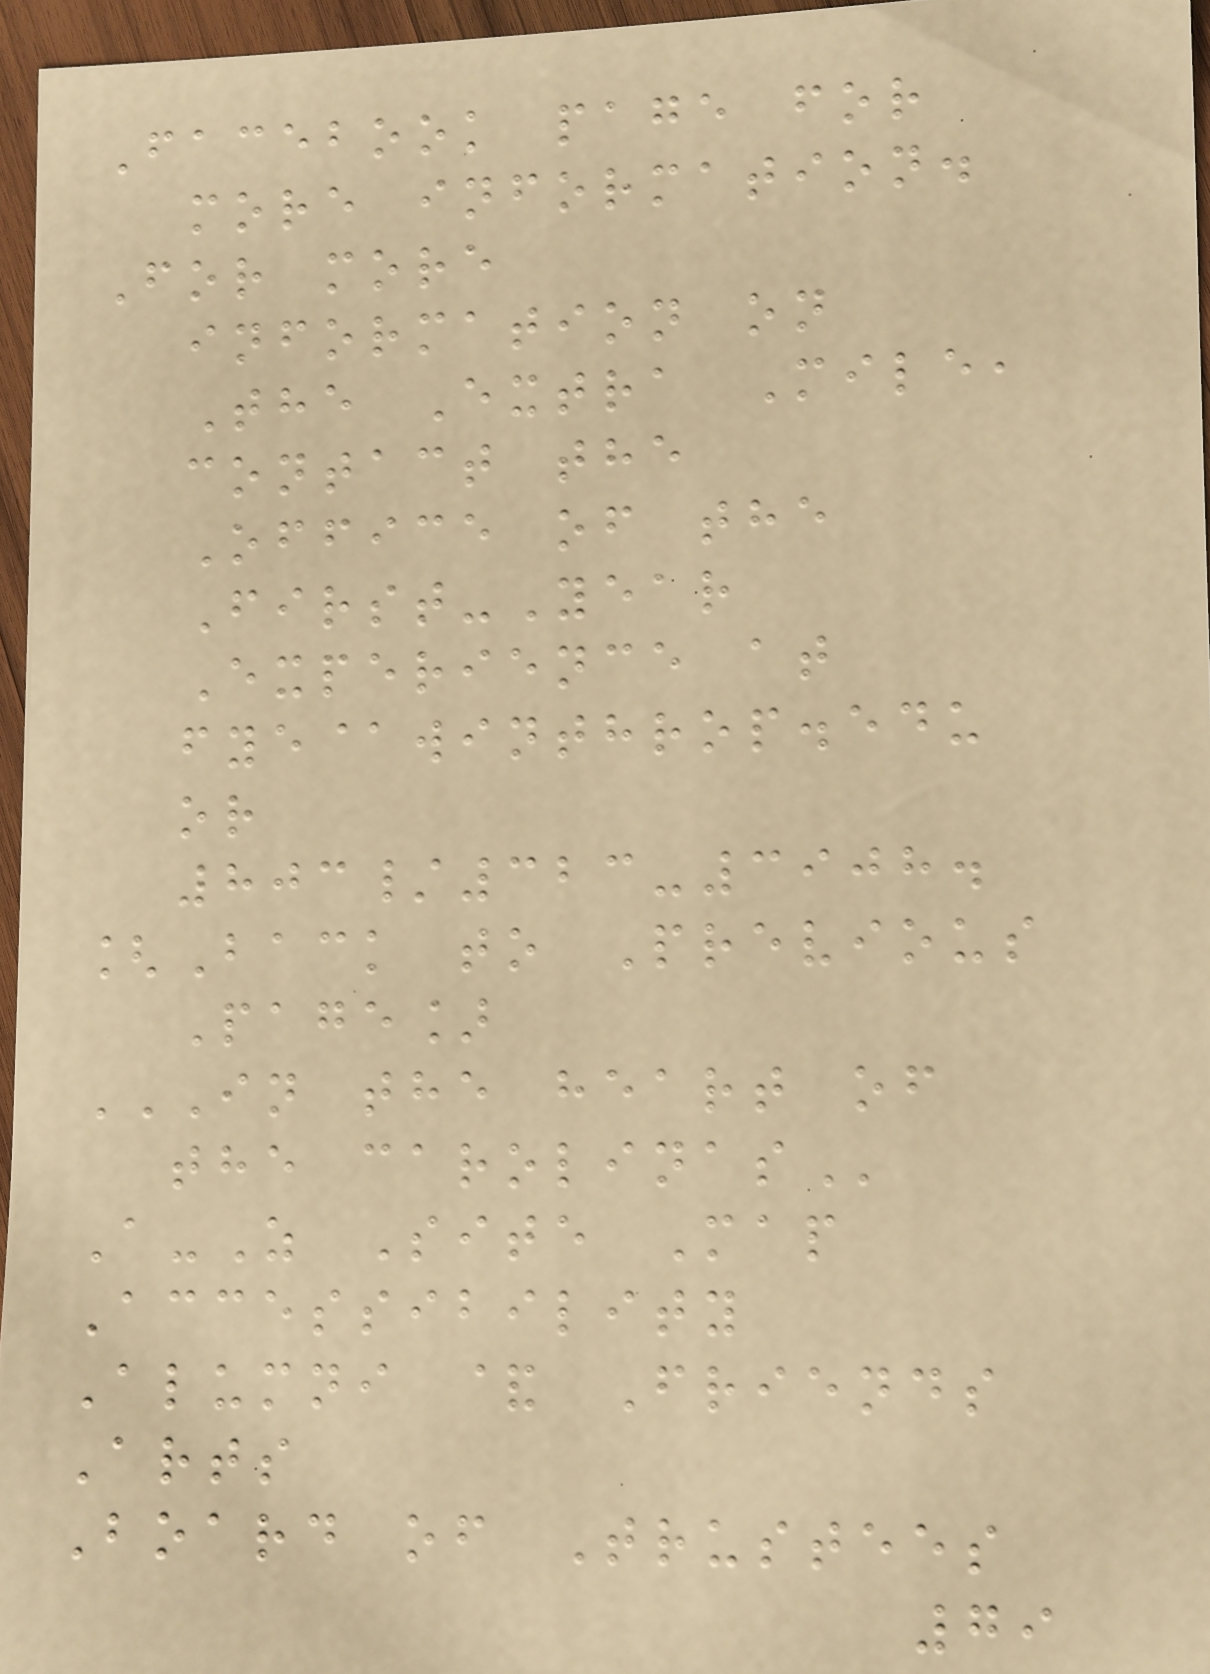Facebook page for
more information.
For more
information on
The Extra Mile,
contact the
Office of the
First-Year
Experience at
fye@winthrop.edu
or
803/323-3908.
[Back to Previous
Page]
IN THE HEART OF
THE CAROLINAS
A-Z Site Map
Accessibility
Alumni & Friends
Arts
Board of Trustees
79
